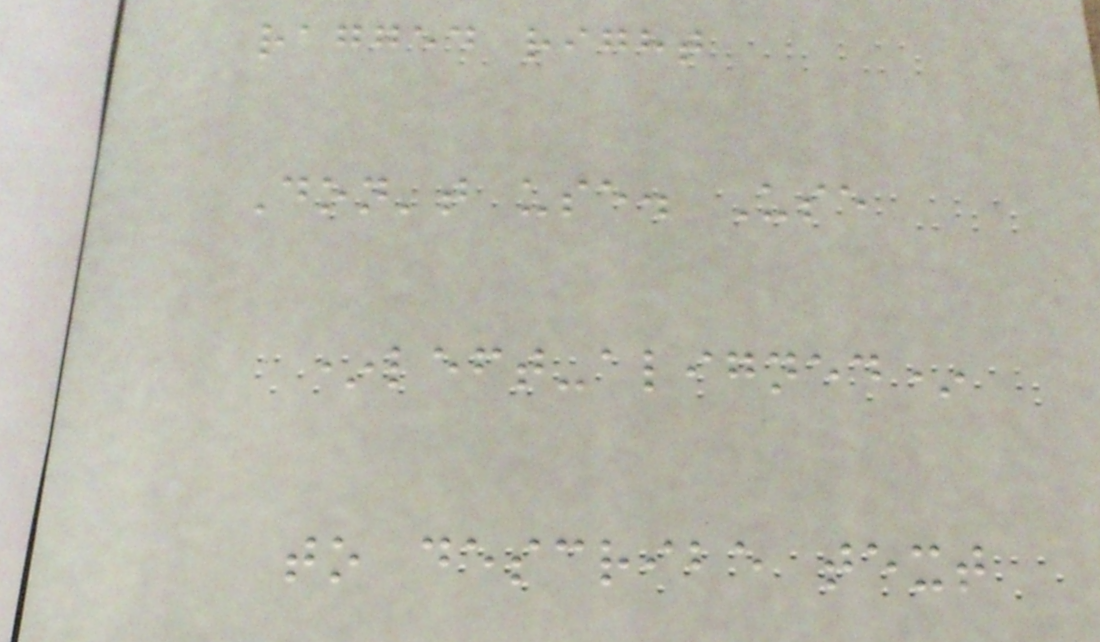ragged right
Don't use. Use
*left-aligned*
to describe text
